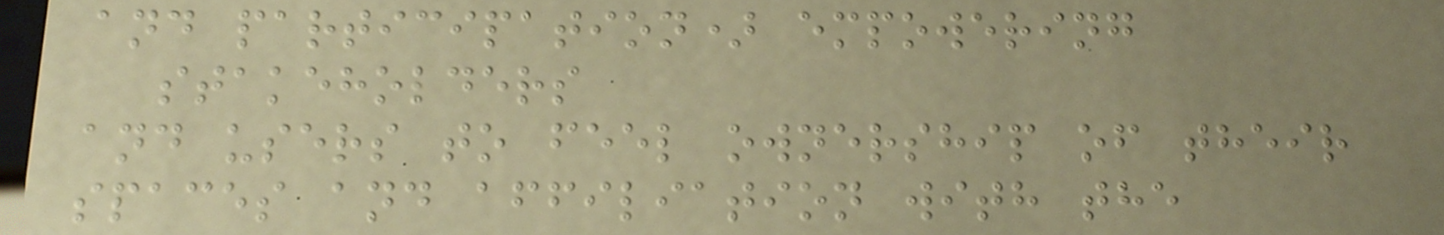and participation) empowering
stakeholders
and users to feel ownership of their
spaces and affiliation with the
